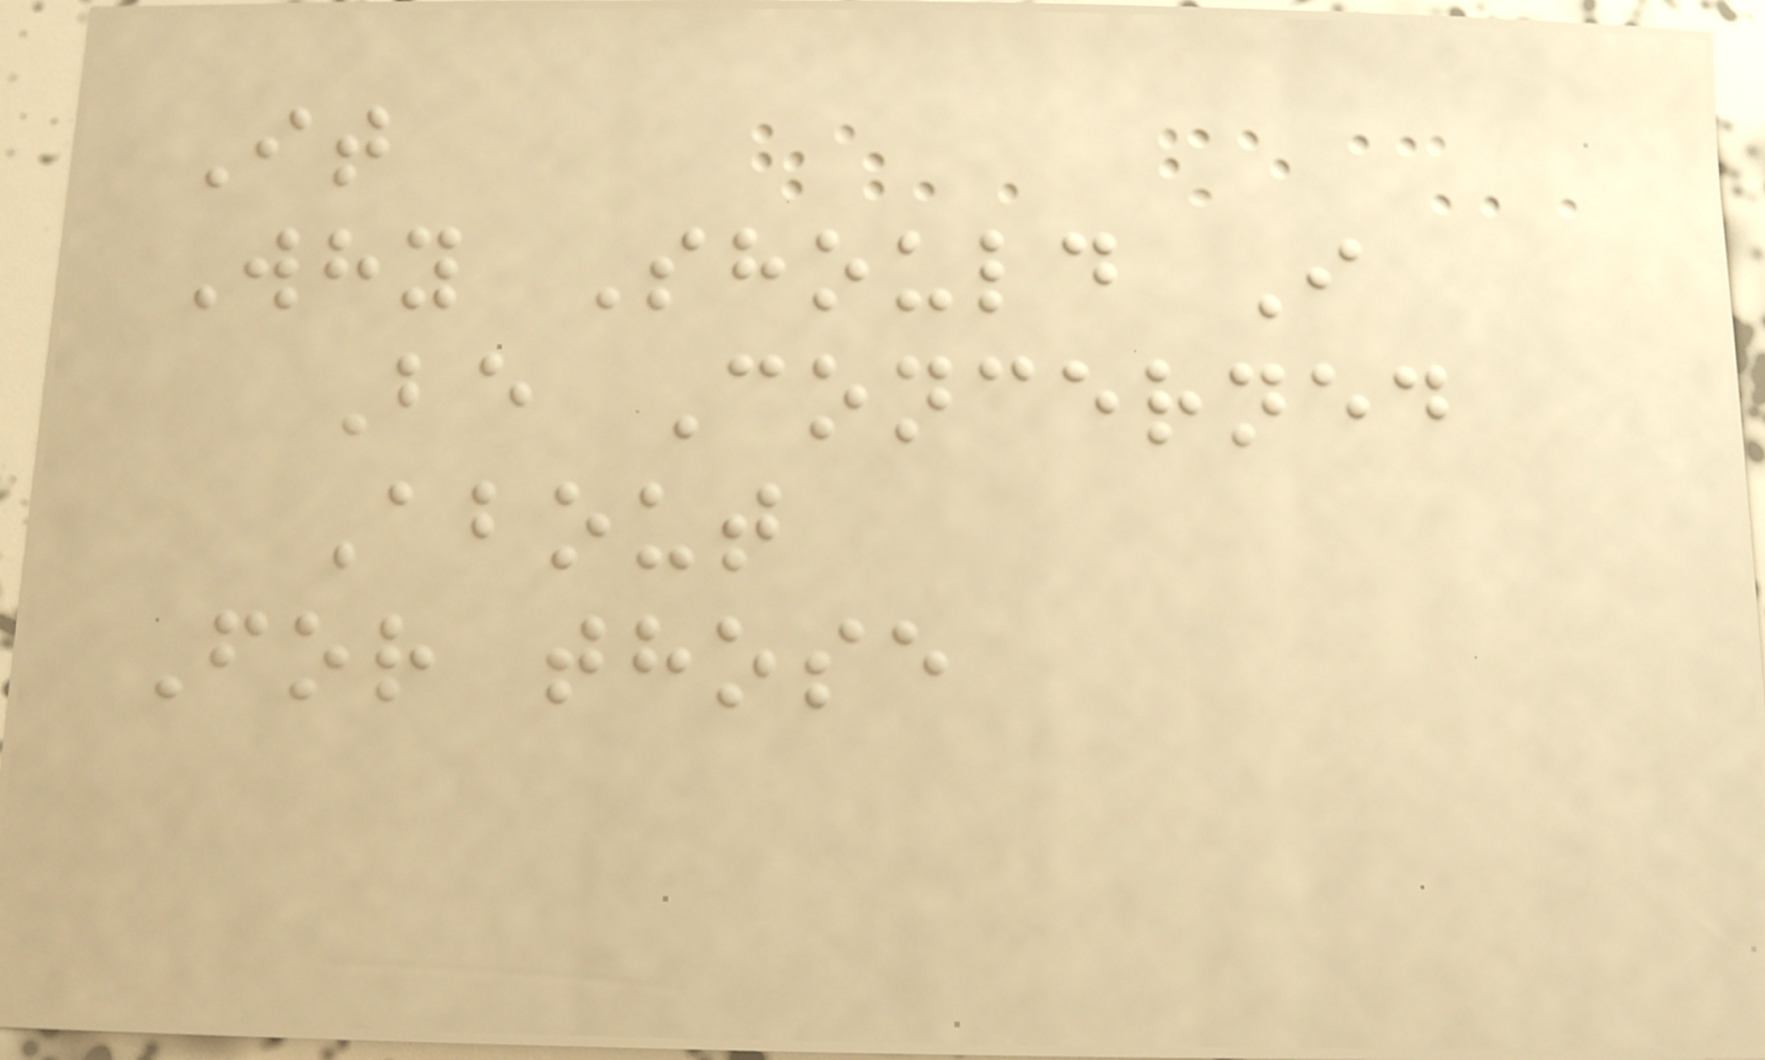It
Why Should I
Be Concerned
About
For those
